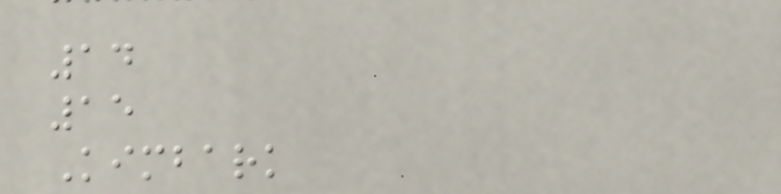14
15
Kimbark
